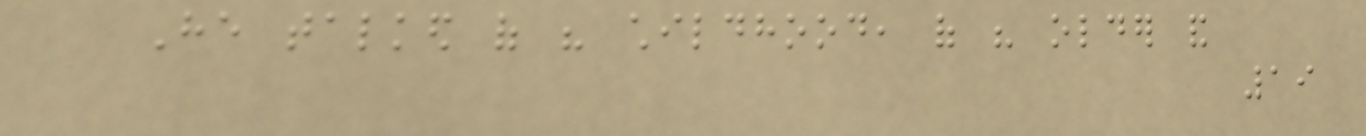He talked of his childhood, of his older and
19
